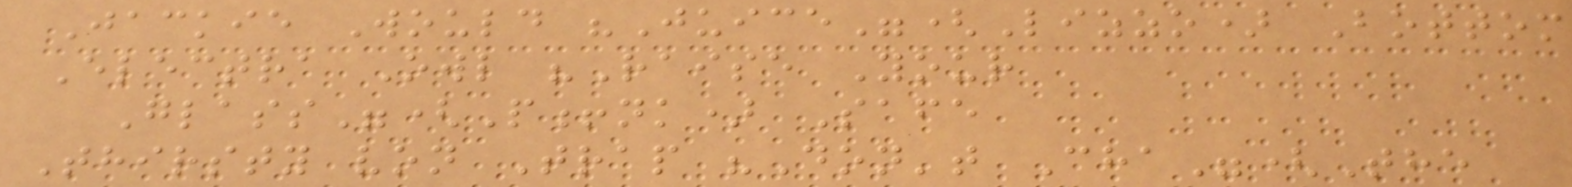Jackie Would "Juice"(Lizzo) Bottom
Electra Owl "Raise Your
Glass"(P!nk) Safe
Thirsty von Trap "Don't Cha"(The
